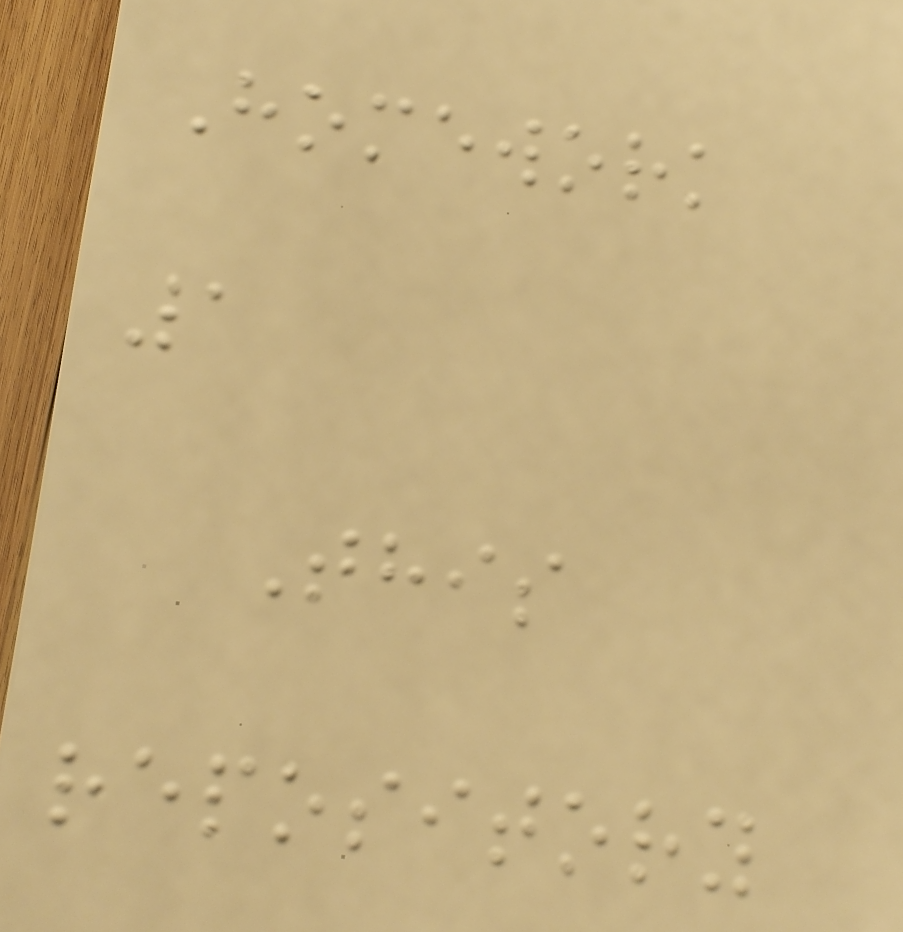Homework
1
This
repository
